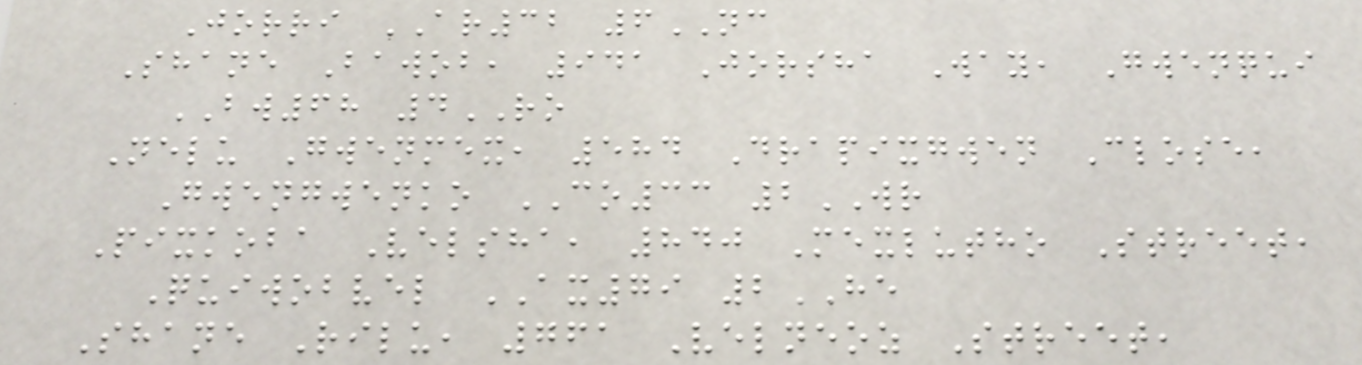Jorri AR32 6NC
Shane Bawob, 941 Jorsha Way, Gwenqui
BW68 4RO
Nelu Gwenmex, 584 Drapixgwen Close,
Gwengwenko CO33 2WR
Pixkoba Velsha, 840 Mexlutho Street,
Quiwobvel AX79 2HE
Shane Rilu, 761 Velneoz Street,
